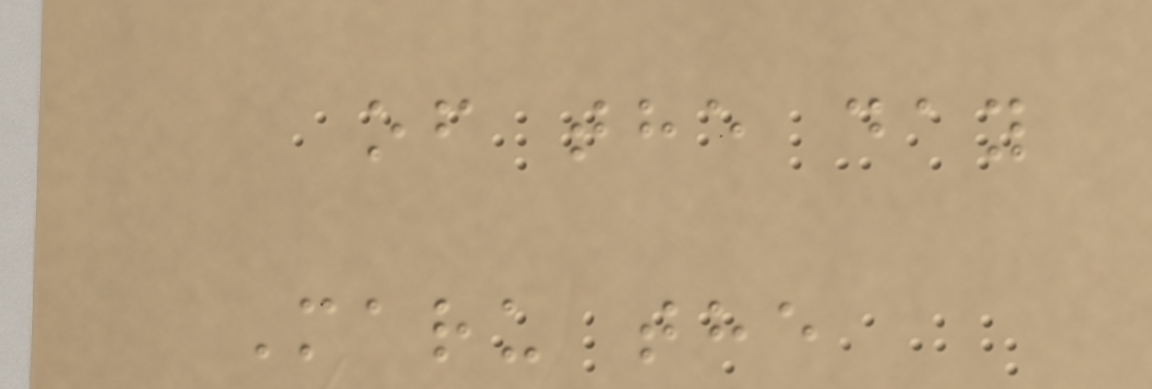of the day
Maru the
